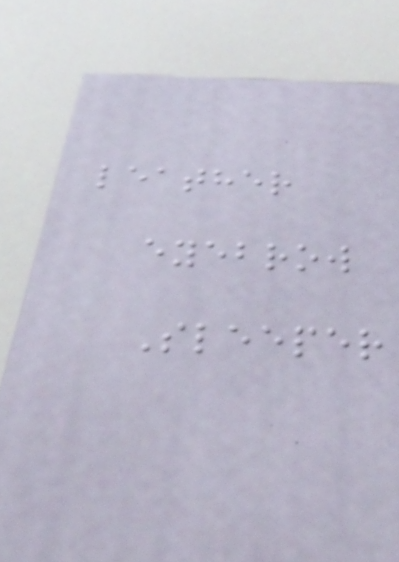leather
eyebrow
Sleeper
